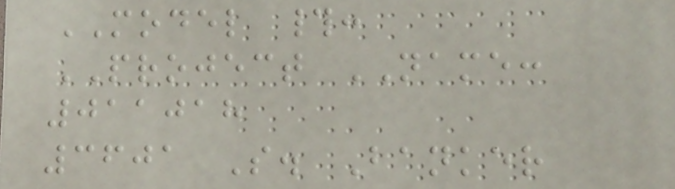MODEL #:
PROJECT NAME:
011018
3601 S. Banker
